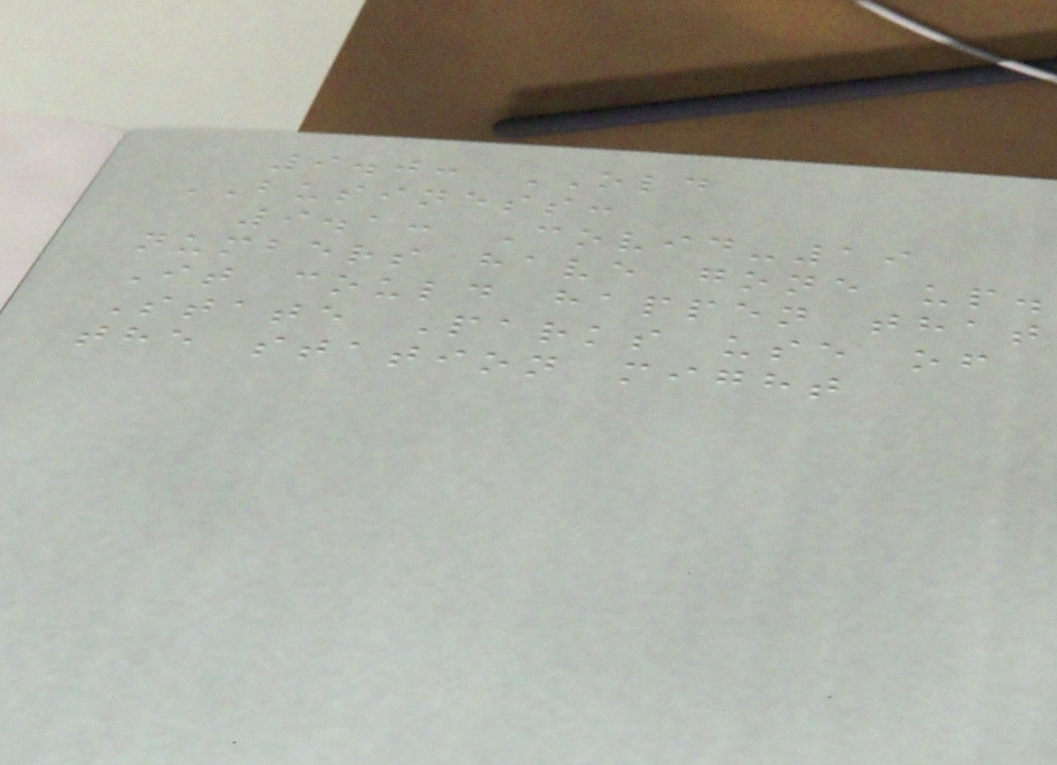9.0: OLD
BUSINESS:
9.1: Covid-19
numbers have gone up.
It could happen that
State Parks use of
the station might
